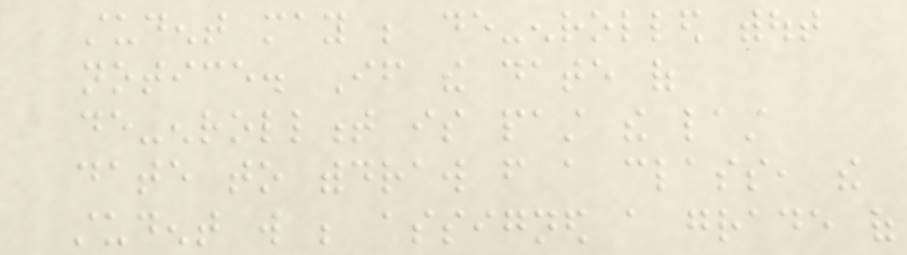student may be de-enrolled without
notice. If the date of
de-enrollment is past the last
date to withdraw from a class, the
student will be assigned a grade of
